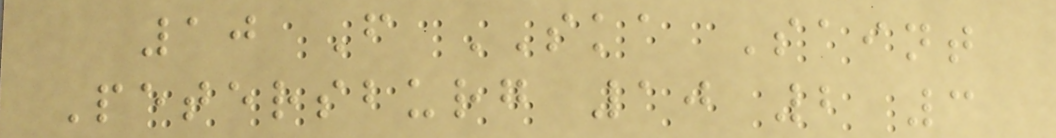10 F SKA Saint
Petersburg 10 2 3
